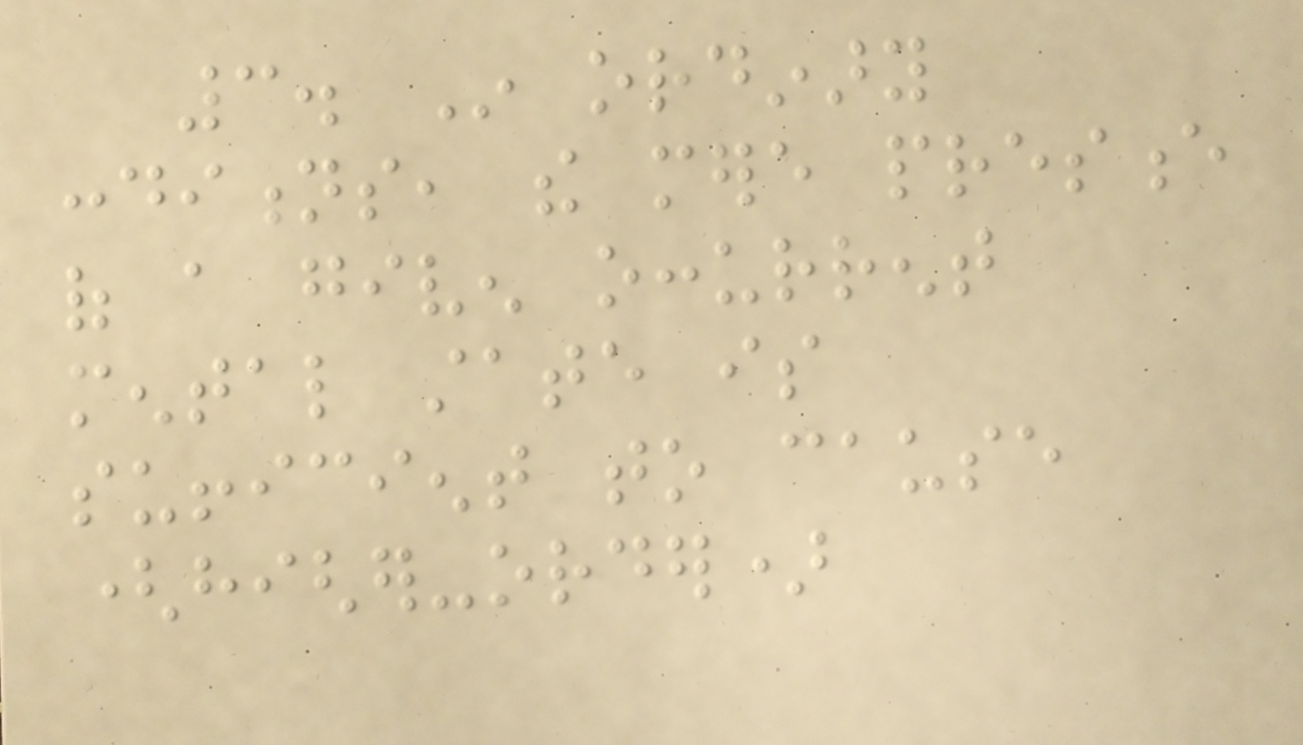3. In ordinary
conditions, the mere presence
of a given occurrent
mental state is
sufficient to cause
(higher-order)
